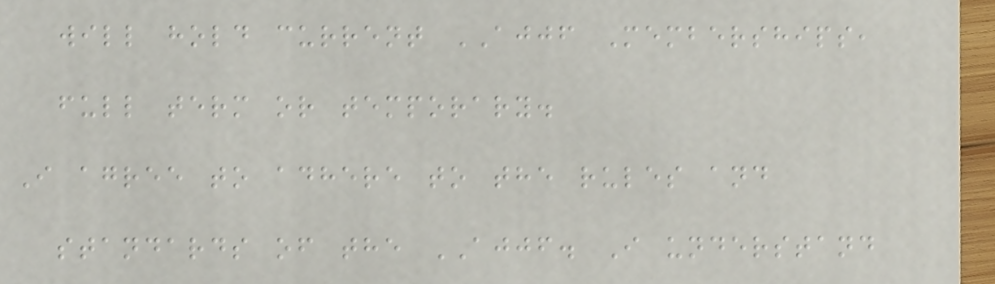will hold current AJJF Memberships,
full term or temporary.
I agree to adhere to the rules and
standards of the AJJF. I understand
